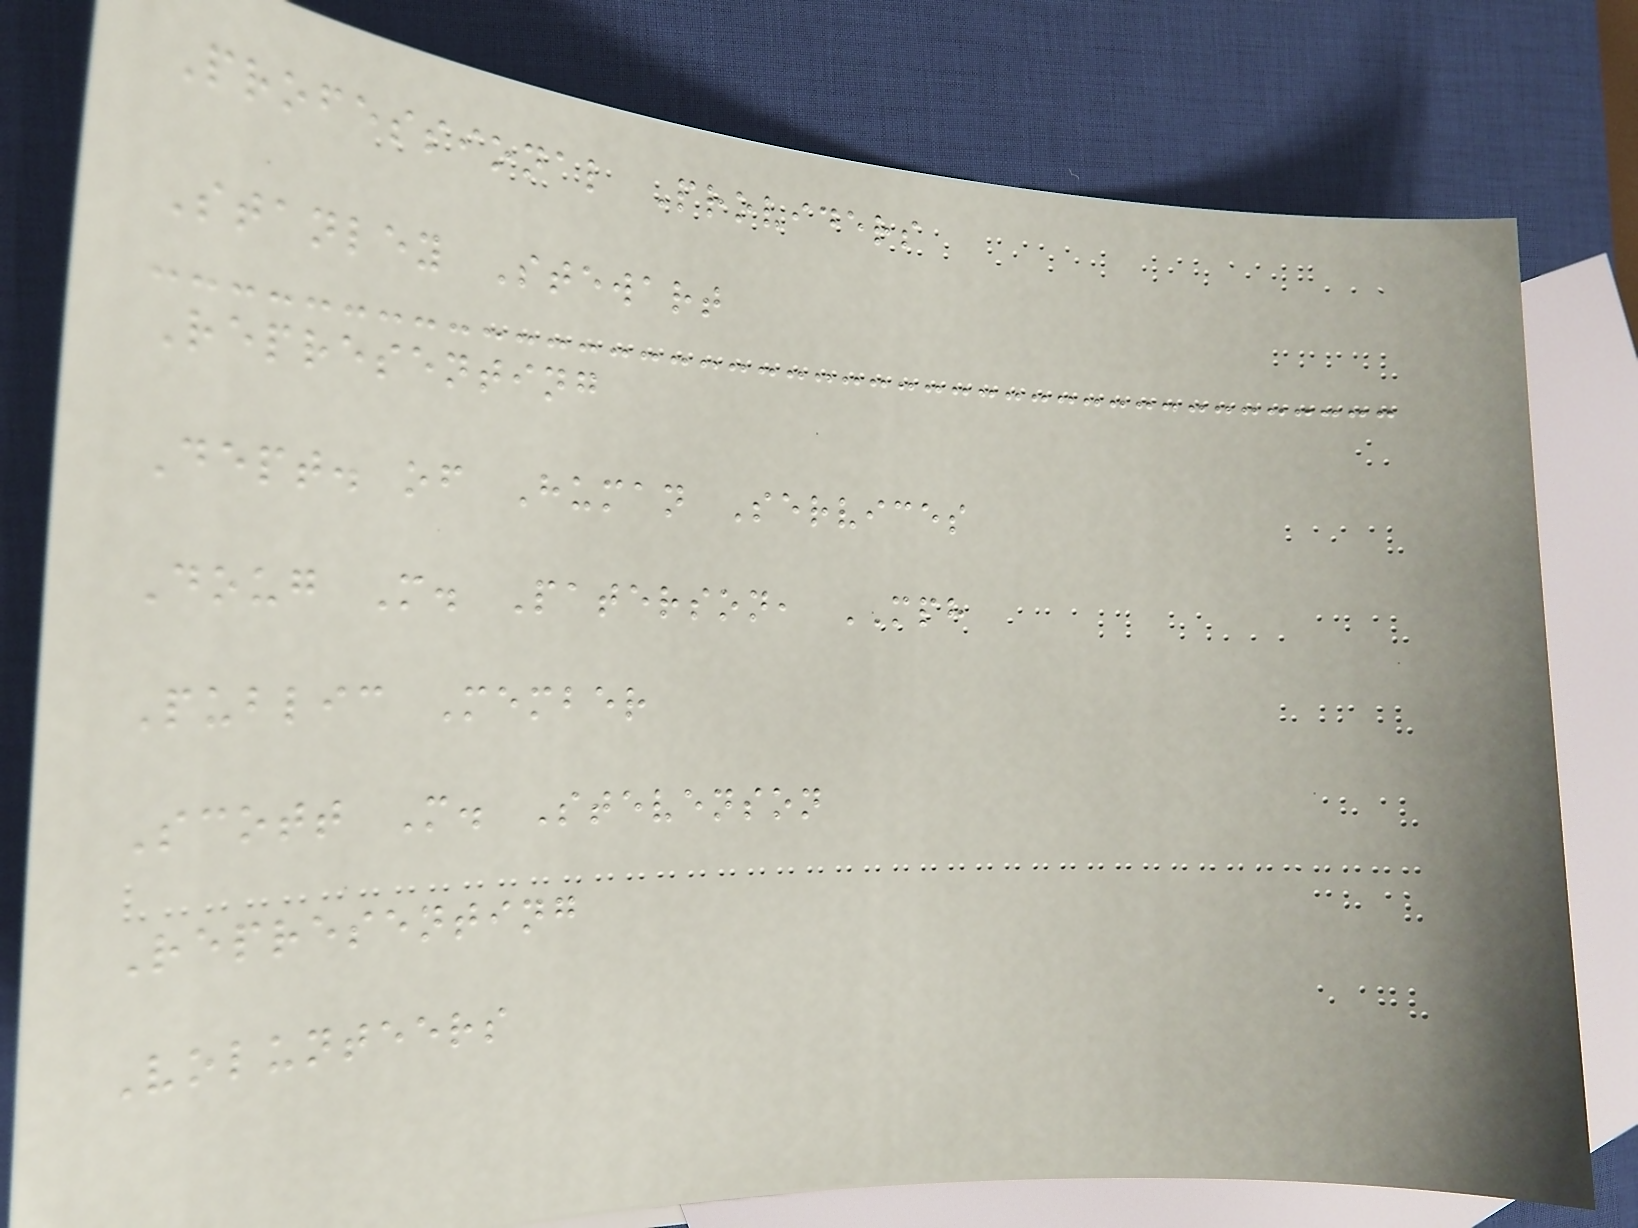Professional Providers
Stanley Stewart
Representing
Dept. of Human Services
Doug M. Paterson, MPH
Public Member
Scott M. Stevenson
Representing
Volunteers
